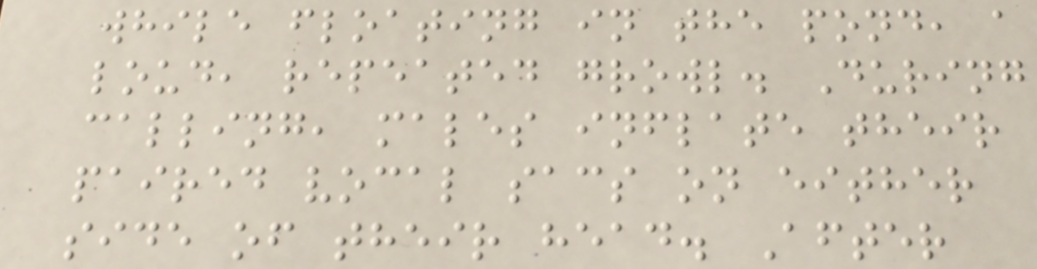while floating in the pond, a
loud, repeated growl. During
calling, males inflate their
paired vocal sacs on either
side of their head. After
